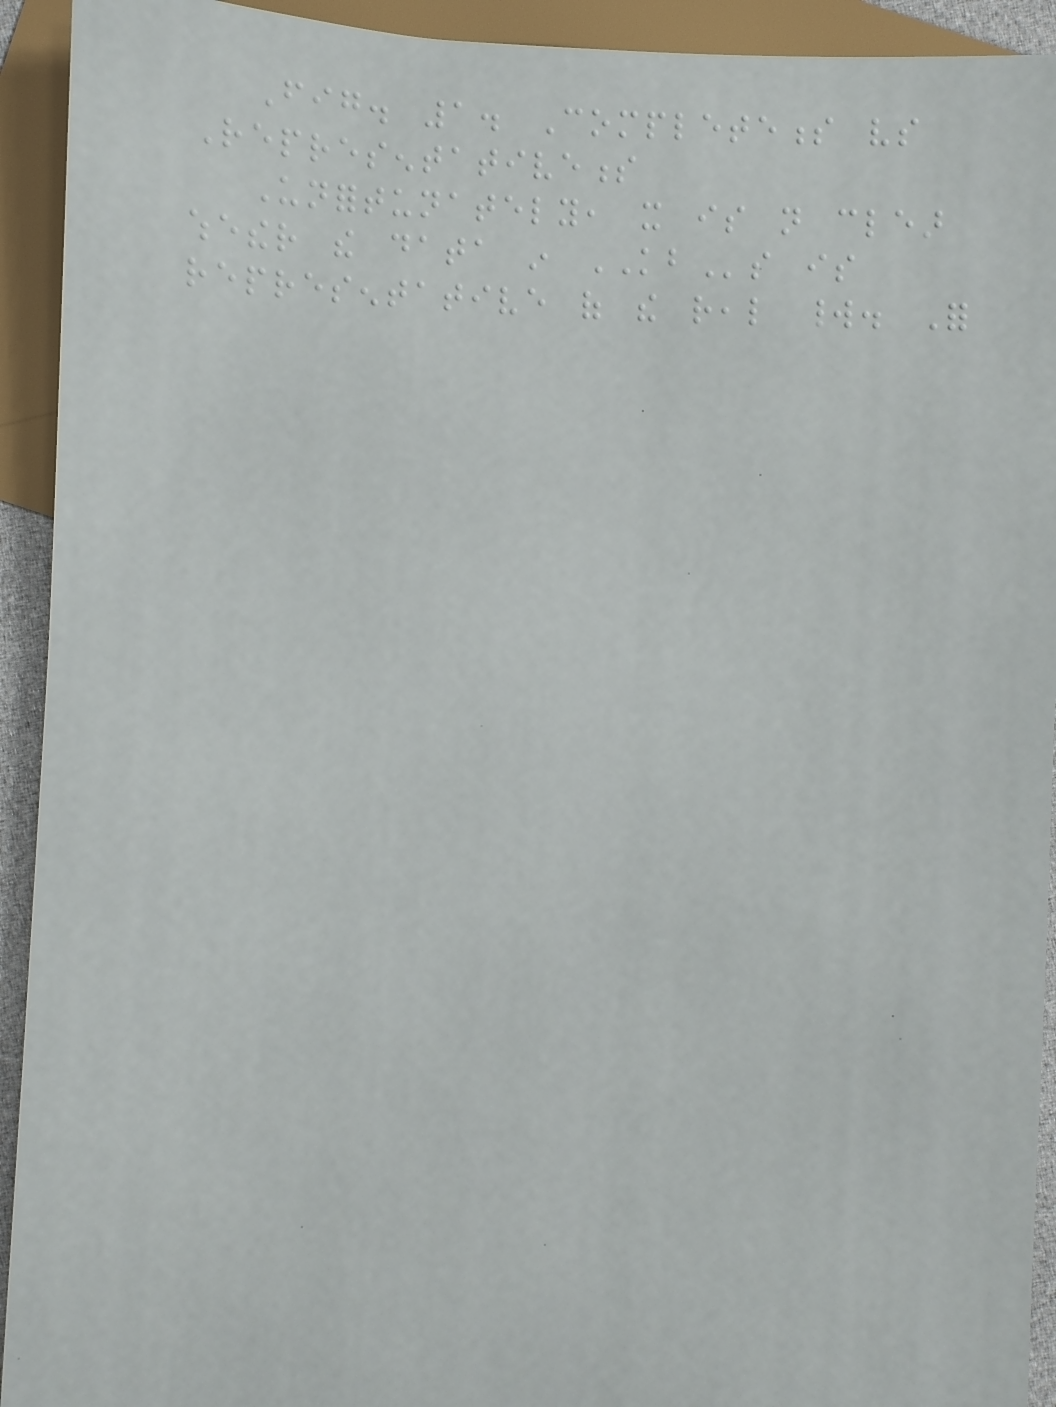Fig. 1. Completeness vs
Representativeness
Unfortunately, it is not clear
whether the data in KBs is
representative of the real world. For
